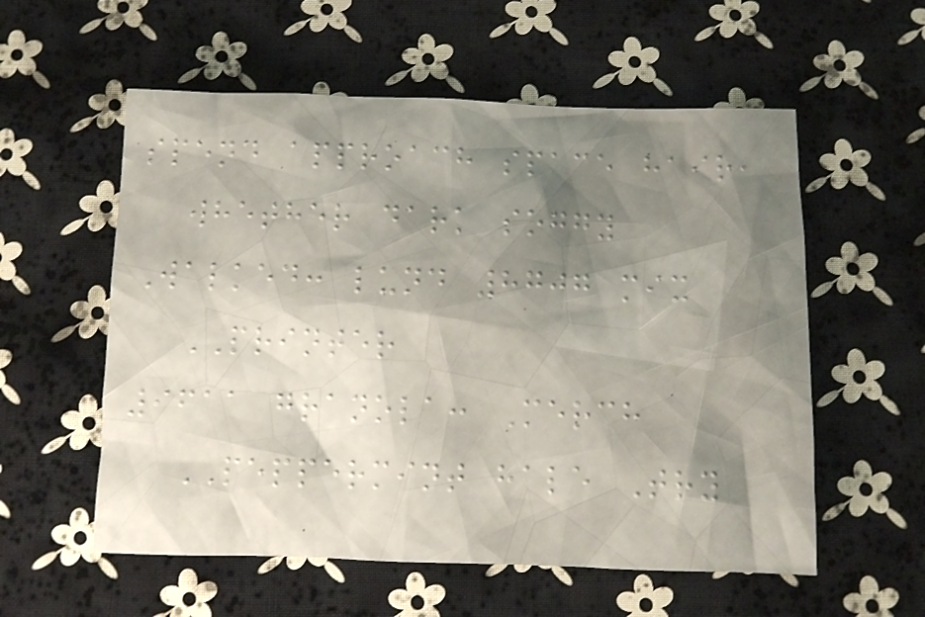spend approach space hair,
whether dark soggy
Walked: lund 8707 mix
PRINTER
9611 granola: Merch
PEPPERMINT hale Try
